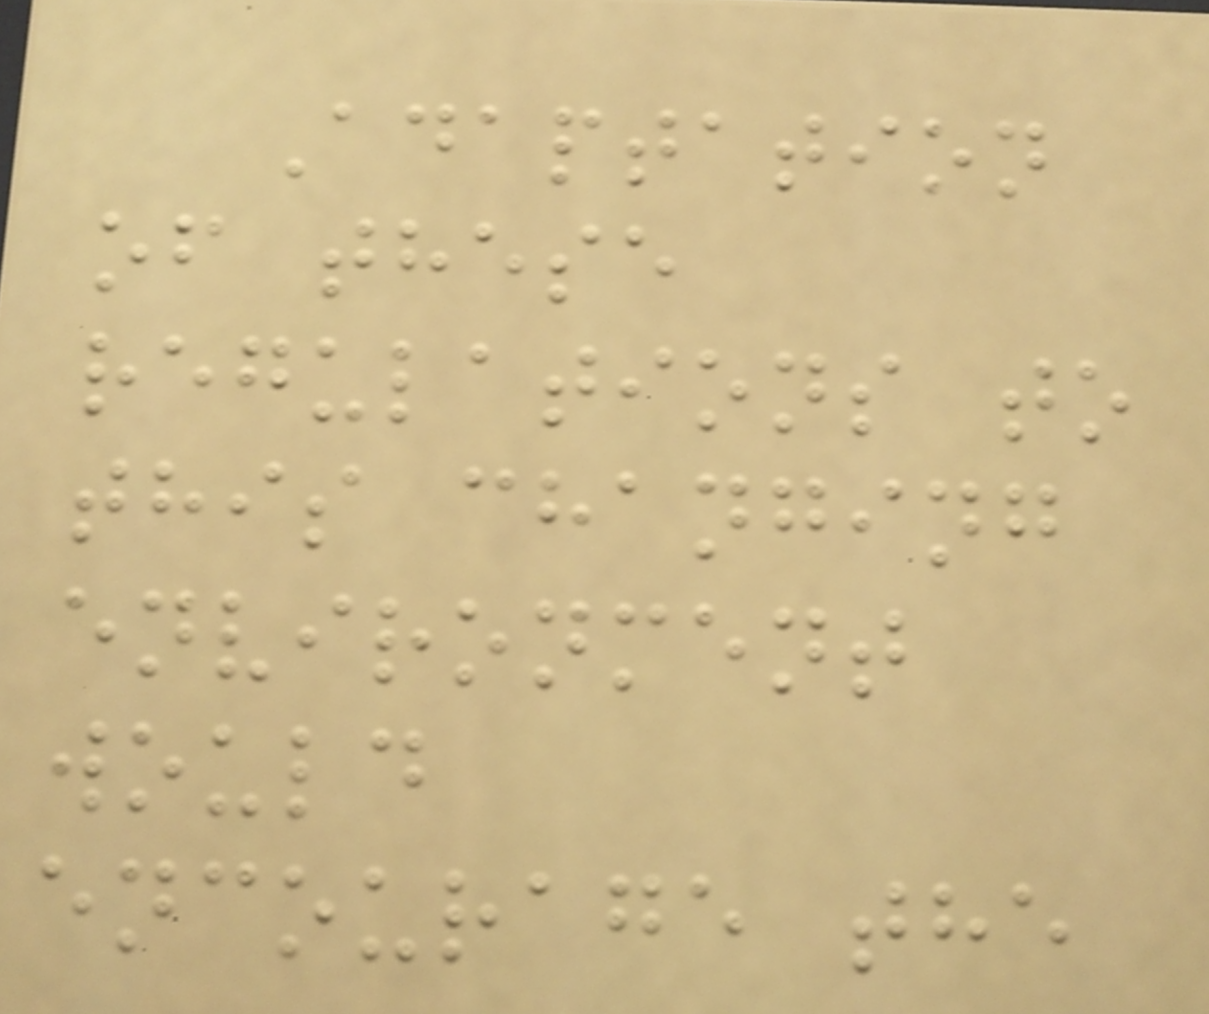Adaptation
of these
regulations to
this changing
environment
would
encourage the
